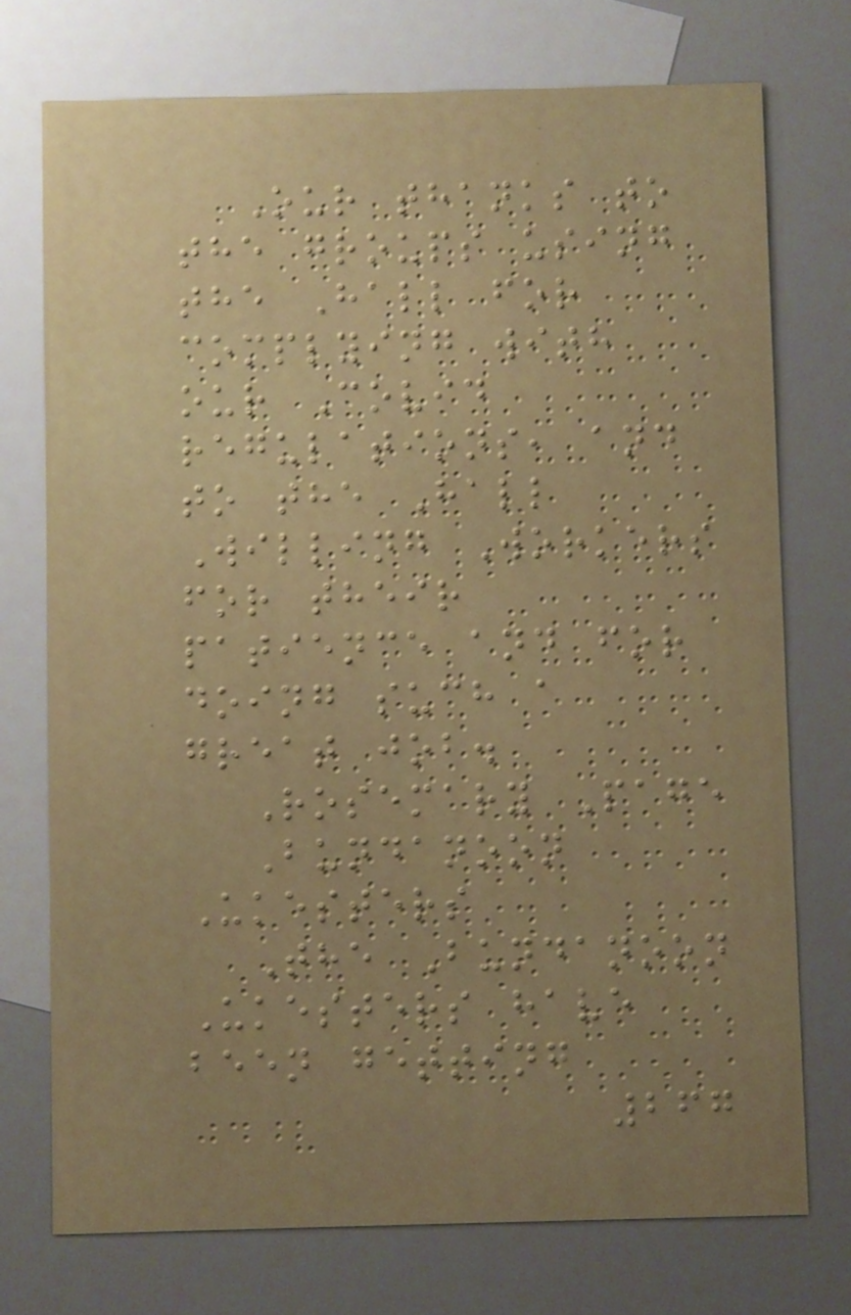Our thanks to
the groups using
the Hall for
complying with
our Covid
regulations, and
to the Hall
Willing Workers
for their
patience and for
doing such a
great job.
Rosemary Page
Bundanoon
Ukesters
The Bundanoon
Ukesters have
been getting
267
